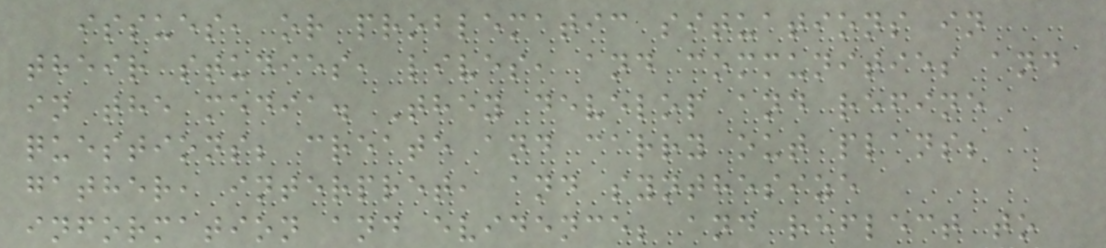issues, or problematic situations in
their studies, lives, and communities and
in the media. They develop and refine
questions; create and carry out plans;
gather, interpret, and synthesize
information and evidence; and reflect to
